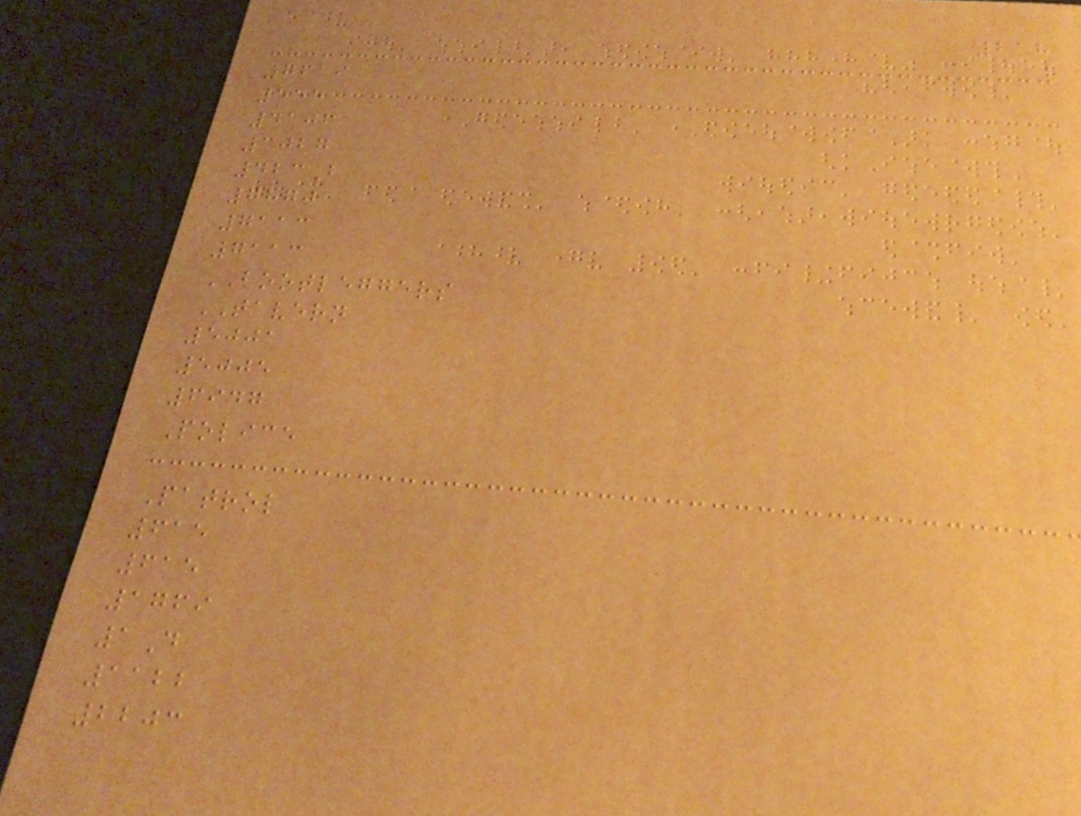218
7619
555
4106
3027
423B
7870
7113
7113
BOOTLEGGERS
TAVERN
5001
5005
6947
Police
Patrol
615
615
1769
1D
1122
2203
